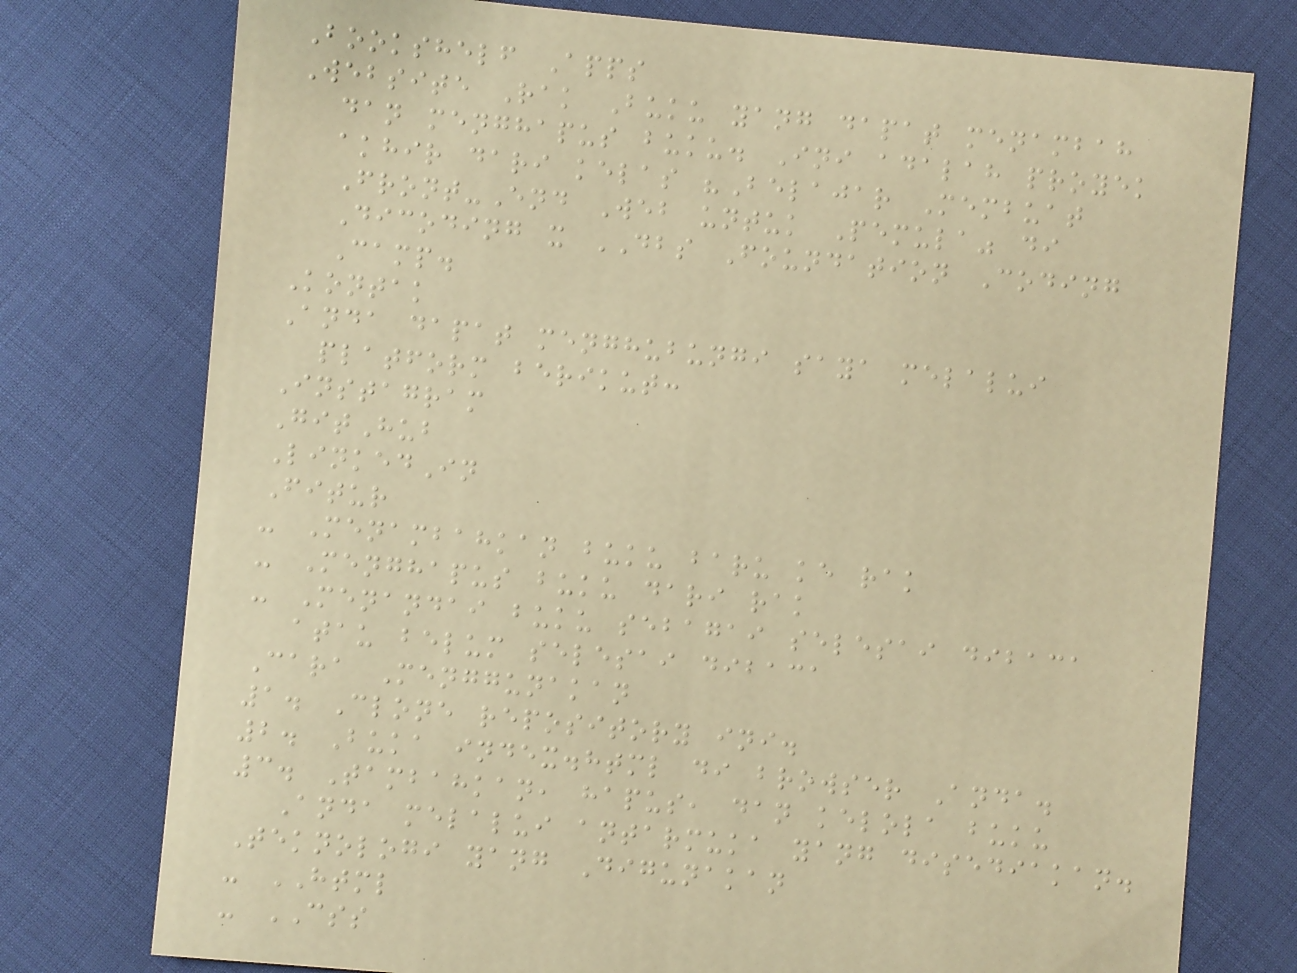Bookshelf Apps
Website Rak Buku yang dapat menambah
dan menghapus buku. Ini adalah proyek
akhir dari kelas "Belajar Membuat
Front-End Web untuk Pemula" di
Dicoding x DBS Foundation Coding
Camp.
Kontak
Anda dapat menghubungi saya melalui
platform berikut:
Instagram
GitHub
LinkedIn
Fitur
- Menambahkan buku baru ke rak
- Menghapus buku dari rak
- Menandai buku sebagai selesai dibaca
atau belum selesai dibaca
Cara Menggunakan
1. Clone repository ini.
2. Buka index.html di browser Anda.
3. Tambahkan, hapus, dan kelola buku
Anda melalui antarmuka yang disediakan.
Teknologi yang Digunakan
- HTML
- CSS
